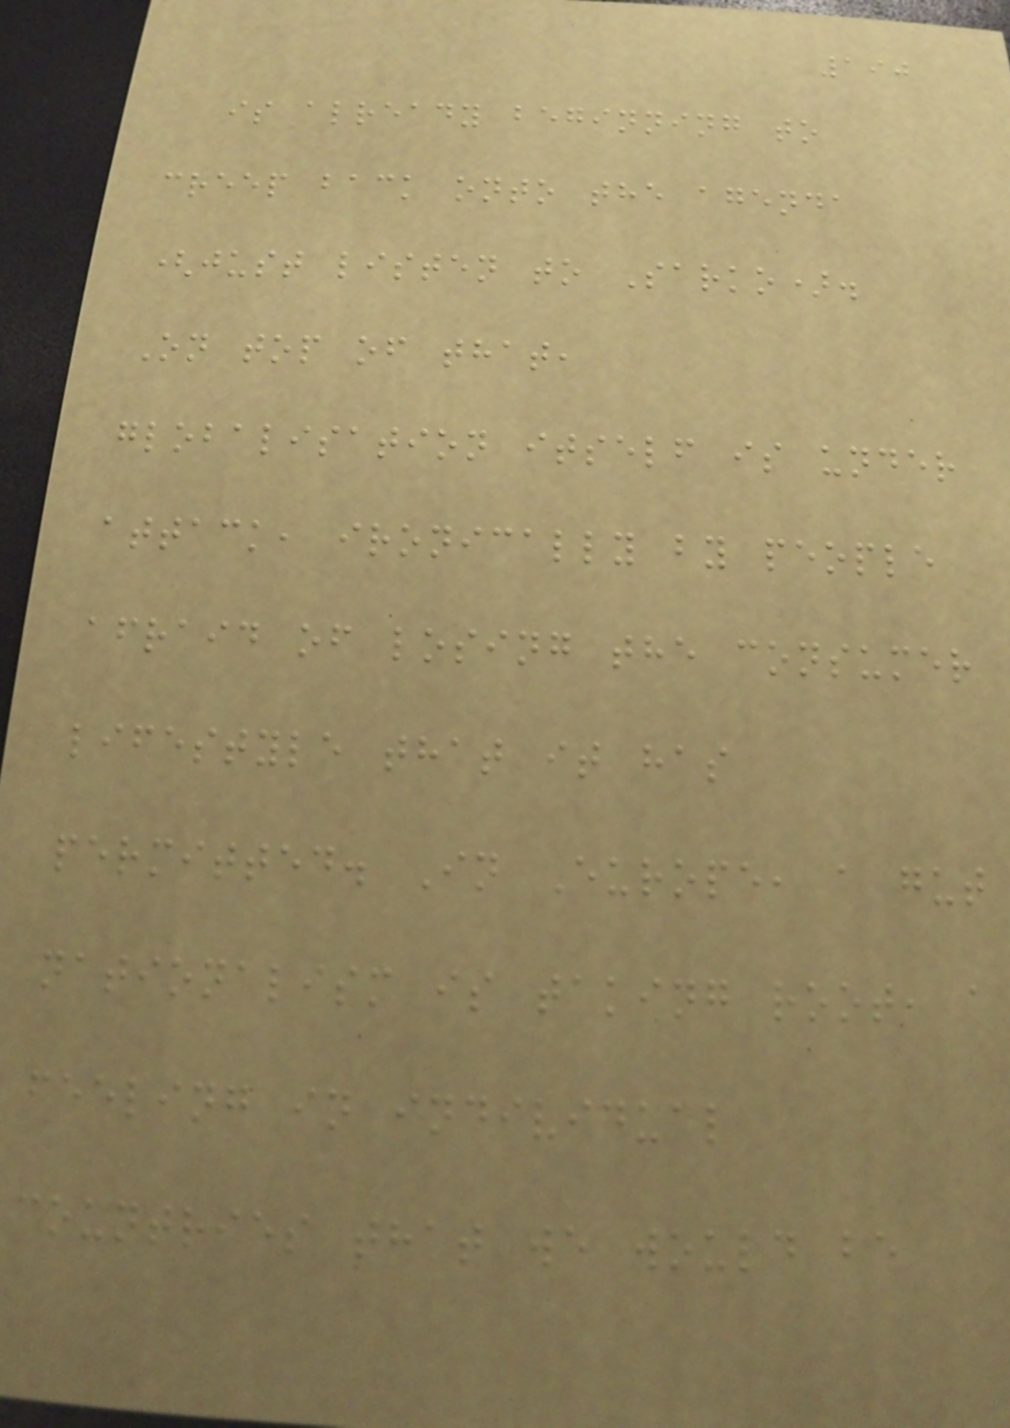190
is already beginning to
creep back onto the agenda
(just listen to Sarko).
On top of that,
globalisation itself is under
attack, ironically by people
afraid of losing the consumer
lifestyle that it has
permitted. In Europe, a gut
nationalism is taking root, a
feeling in individual
countries that we would be
